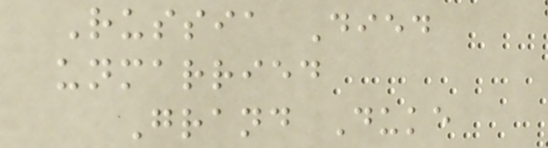Russia Died
unmarried
Grand Duke
